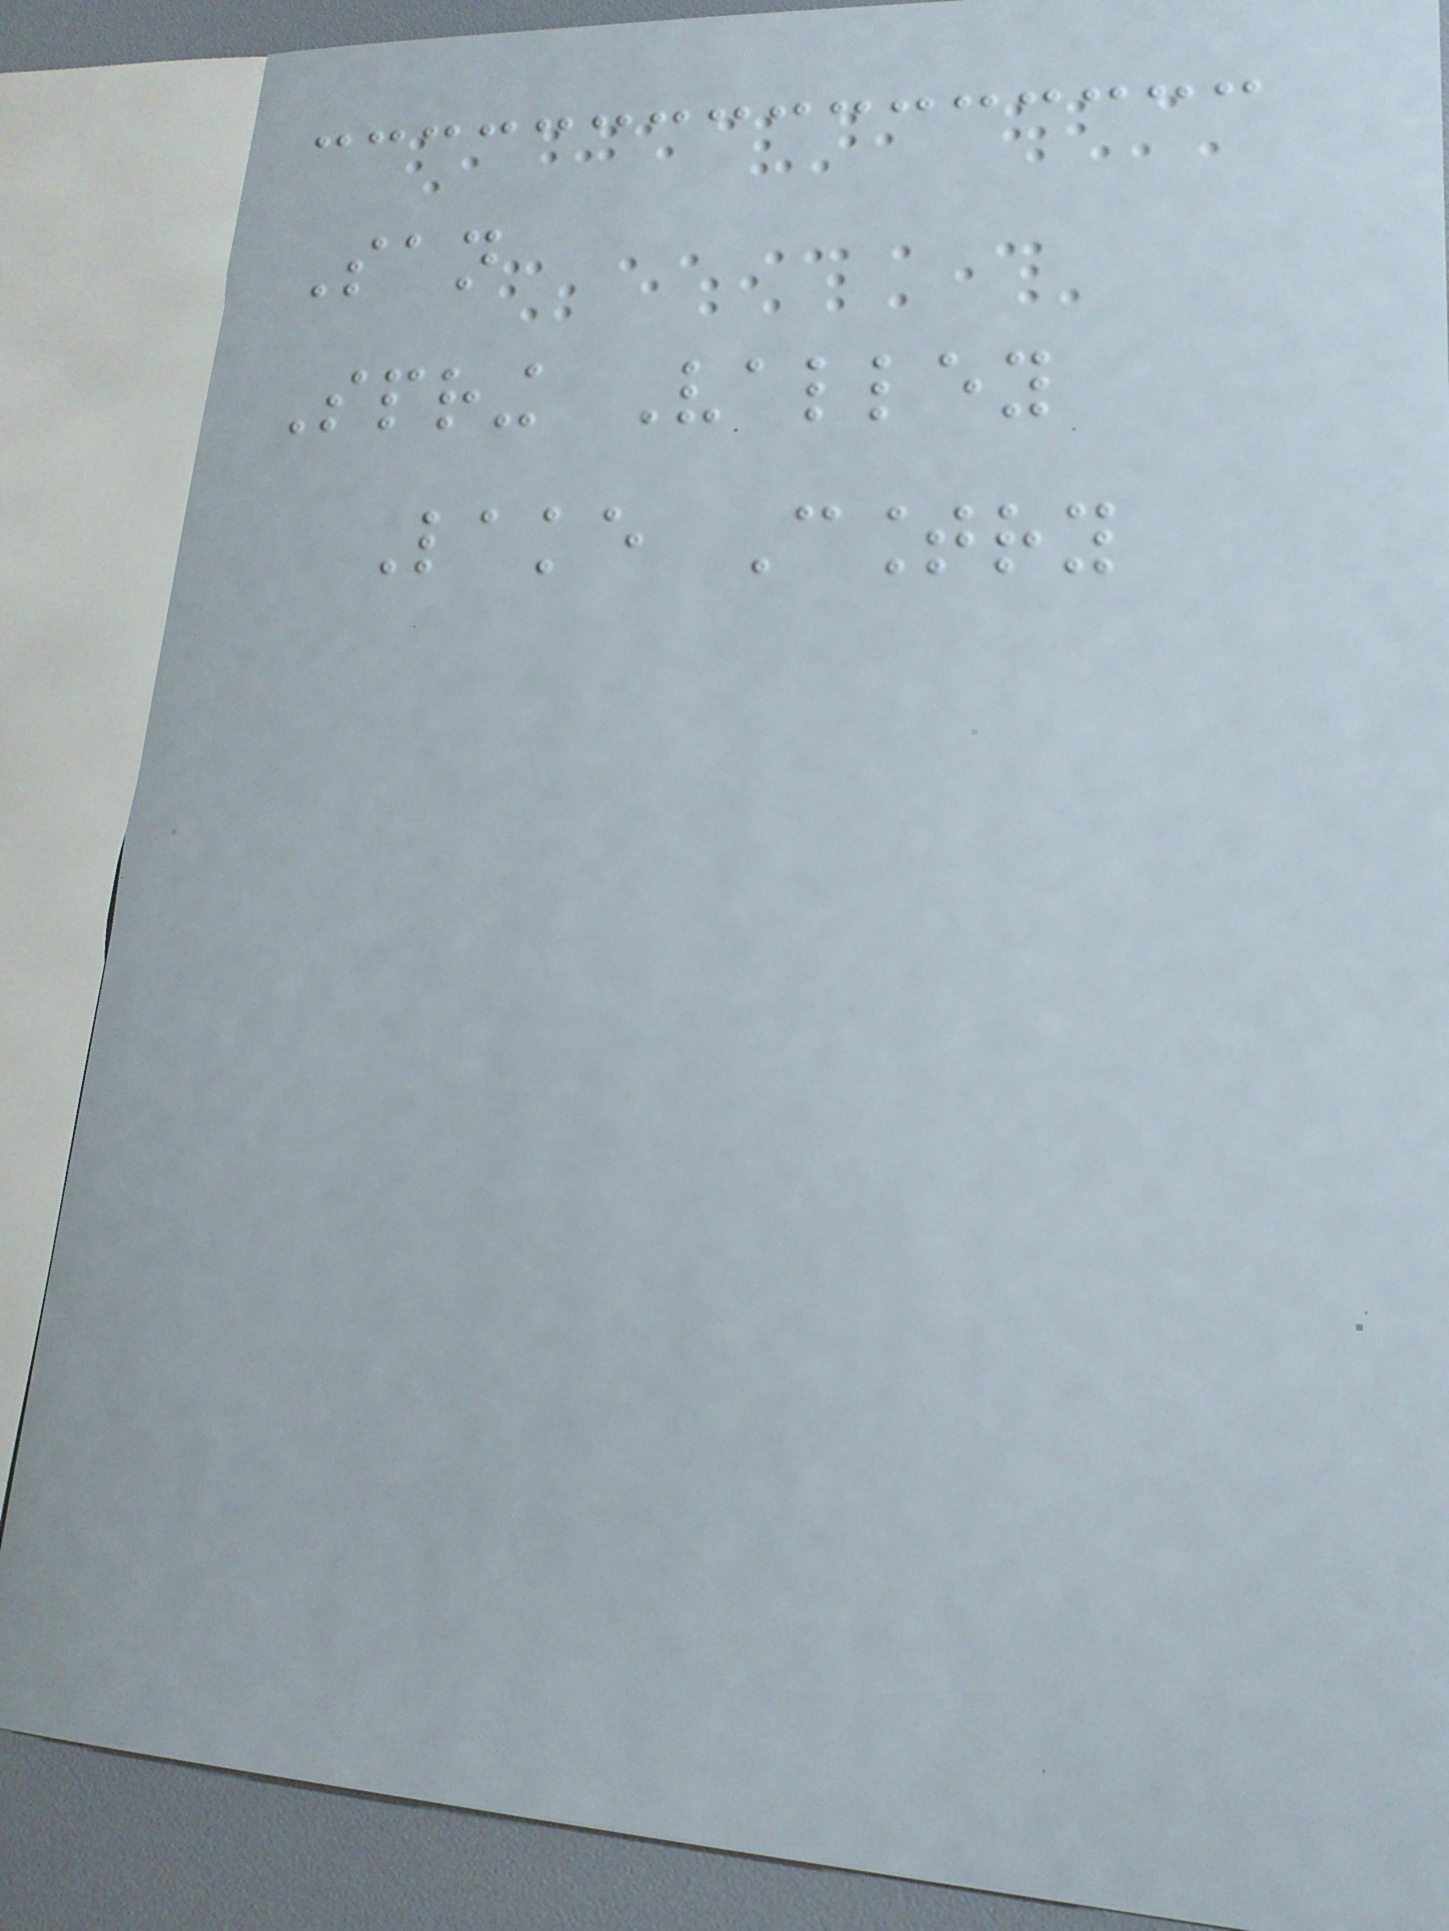San
Spring Valley
Lake Country
